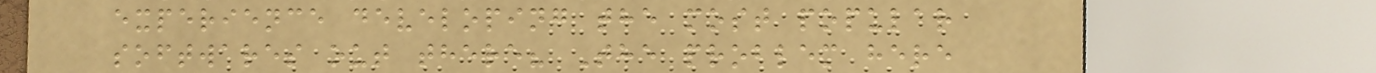experience developing the most popular
softwares out there? The problem here
